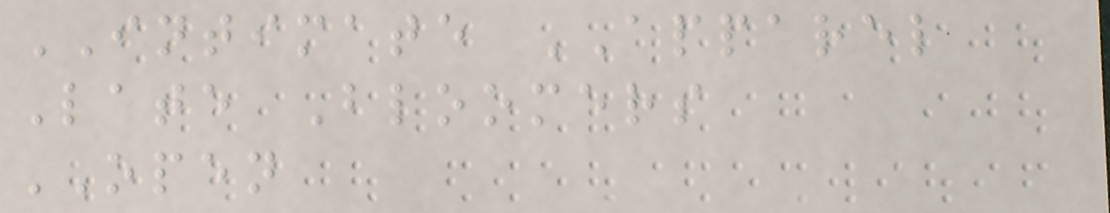INTIMATE APPAREL
Late Bloomers
OPEN
